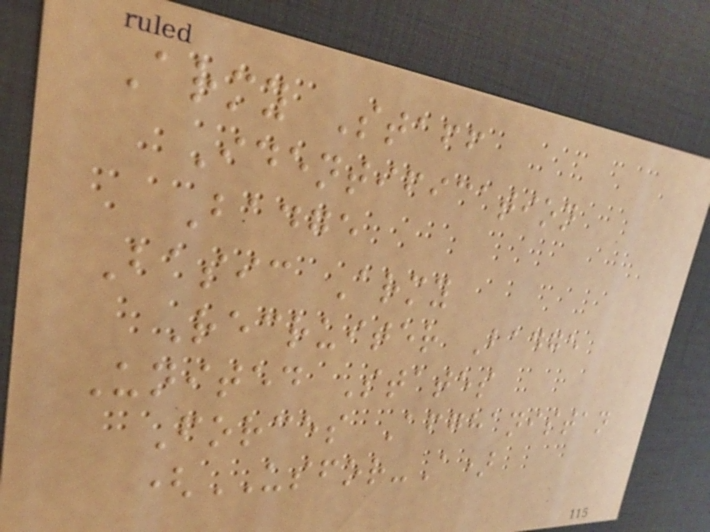Army Staff
Identification
Badge
Basic Army
Recruiter Badge
United States
Forces Afghanistan
(USFOR-A)
